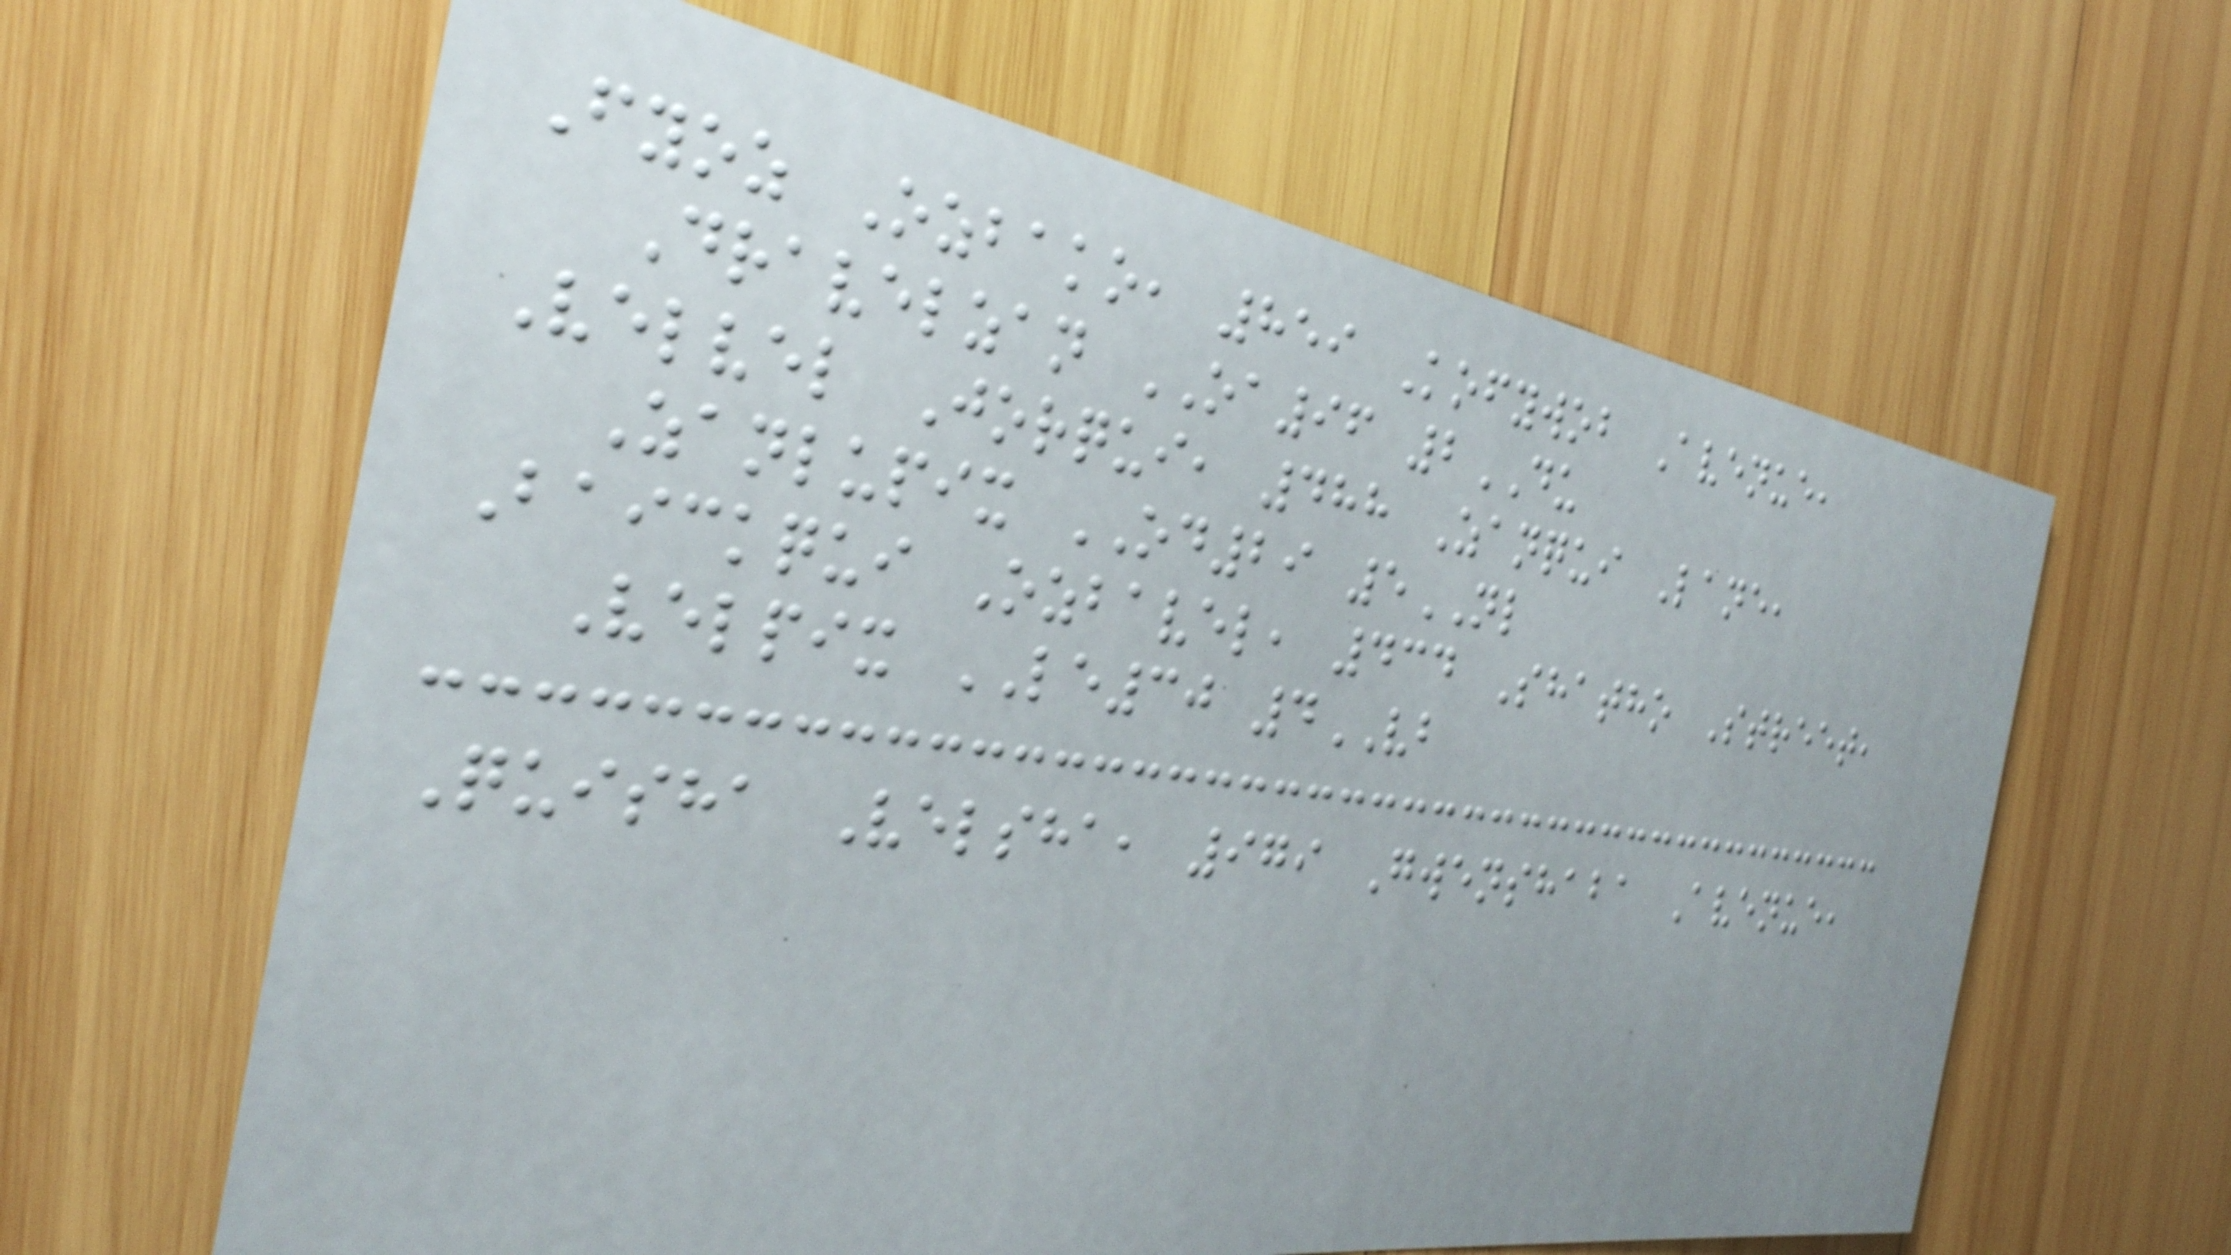Fyoz Ozbako, 859 Kofywob Avenue,
Dravelzan OA96 2DU
Velvel Jorqui, 488 Zanqui Lane,
Zanlupix OD29 5NL
Baickqui Ozbavel, 434 Shatho Street,
Velpix LE30 4VB
Quisha Velsha, 979 Gwenshaba Avenue,
